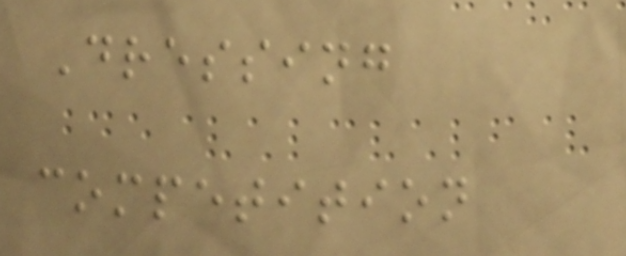Dressing
competition
